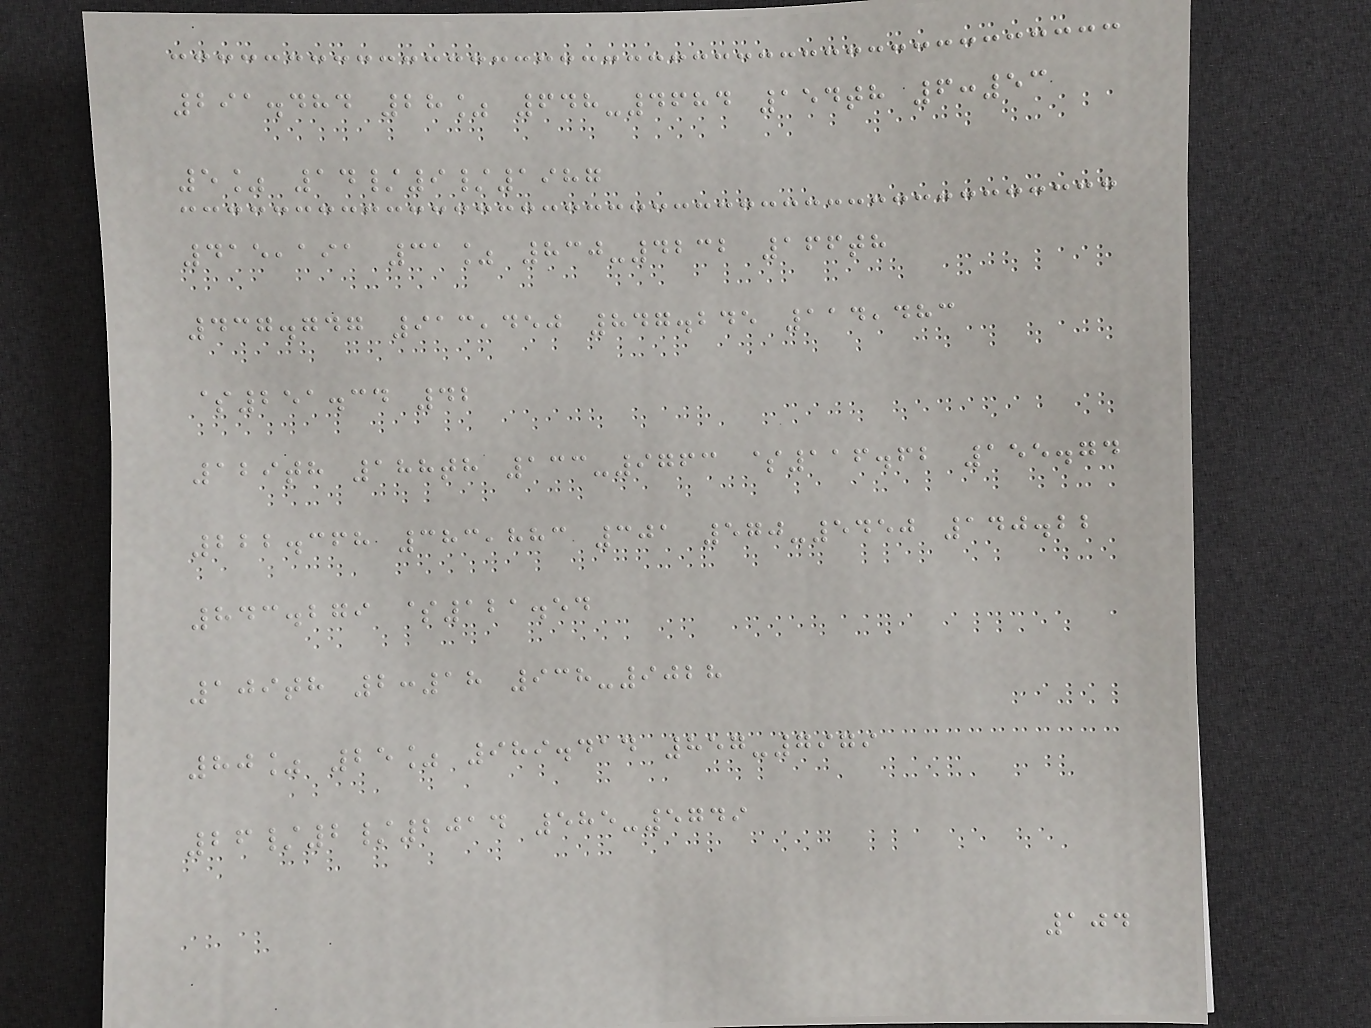291.484 28% 648-4684 154th 6:53
5% 14/9/1987
415,191 31% 830-4232 166th
437.747 913,450 847.245 114,483
$251.34 42
129th 188th 133-9763 $116.62 155.74
222.368 383,883 301 570-5450 140.22
843.279 $121.54
109th 2:18 938-9028
80% 25% 989.414 857-7979
26/2/2014 585-5749
104
